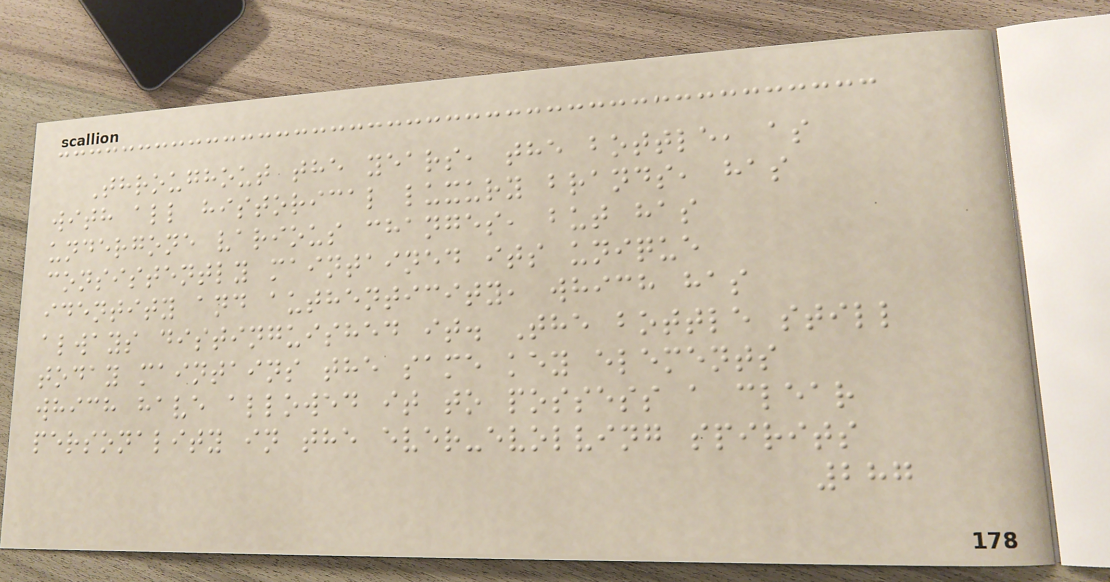Throughout the years, the bottle, as
with all historical luxury brands, has
undergone various changes, but has
consistently maintained its unique
identity and authenticity, which has
always distinguished it. The bottle still
today maintains the same key elements
which have allowed it to possess a clear
personality in the ever-evolving spirits
287
